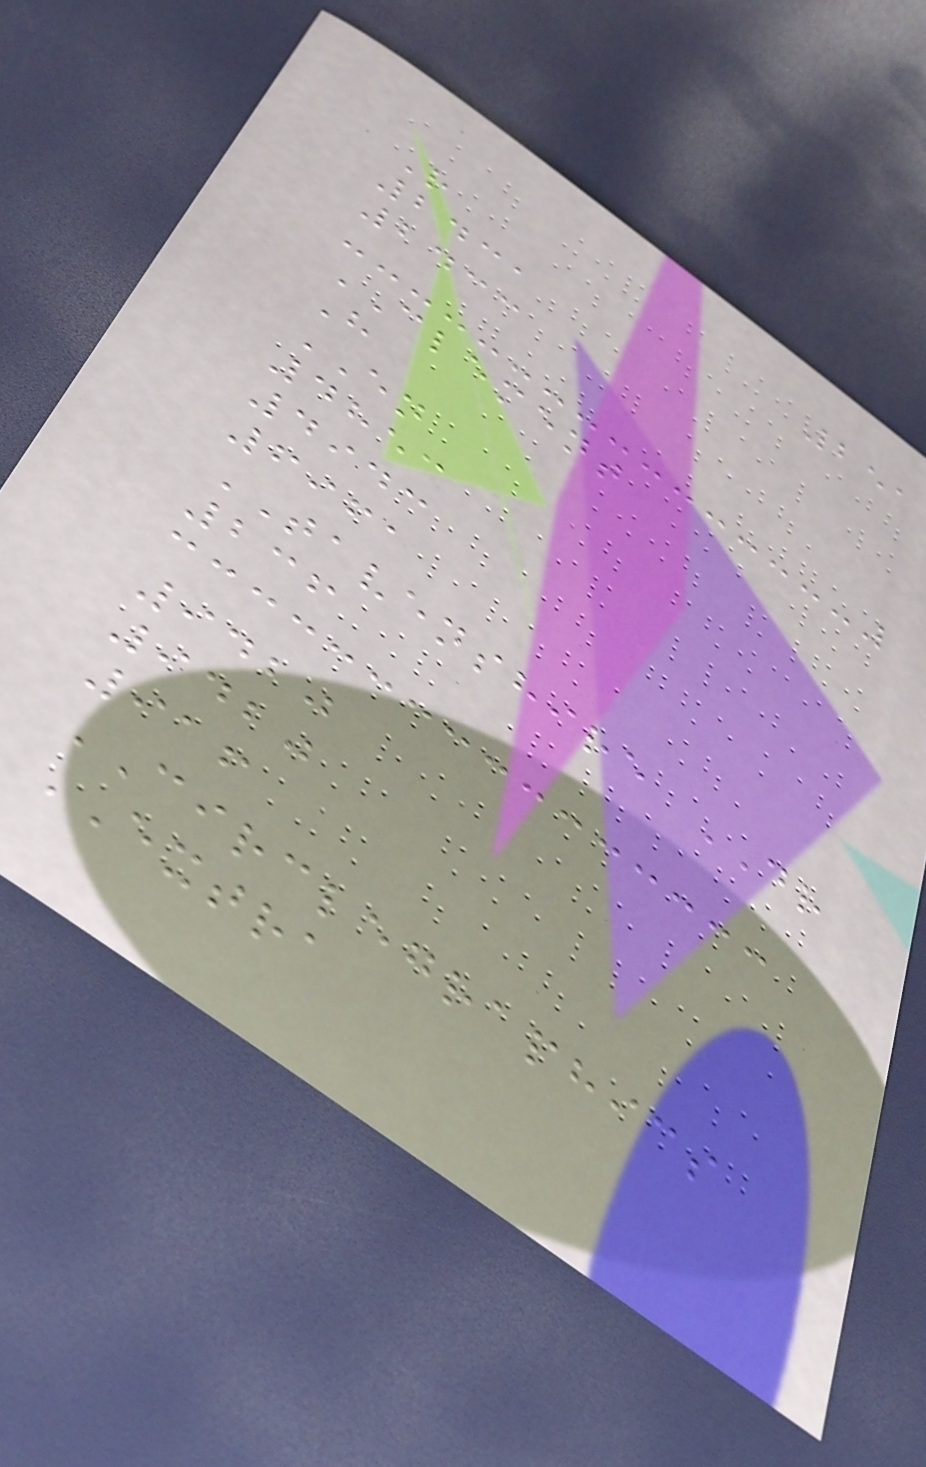251
R
2431
2433
CLEMENT
H
EN
4853
4943
6961
TAVENSHIRE DR
236
9420
9420
916
CIRCLEGRAPHICS
EXTRA
